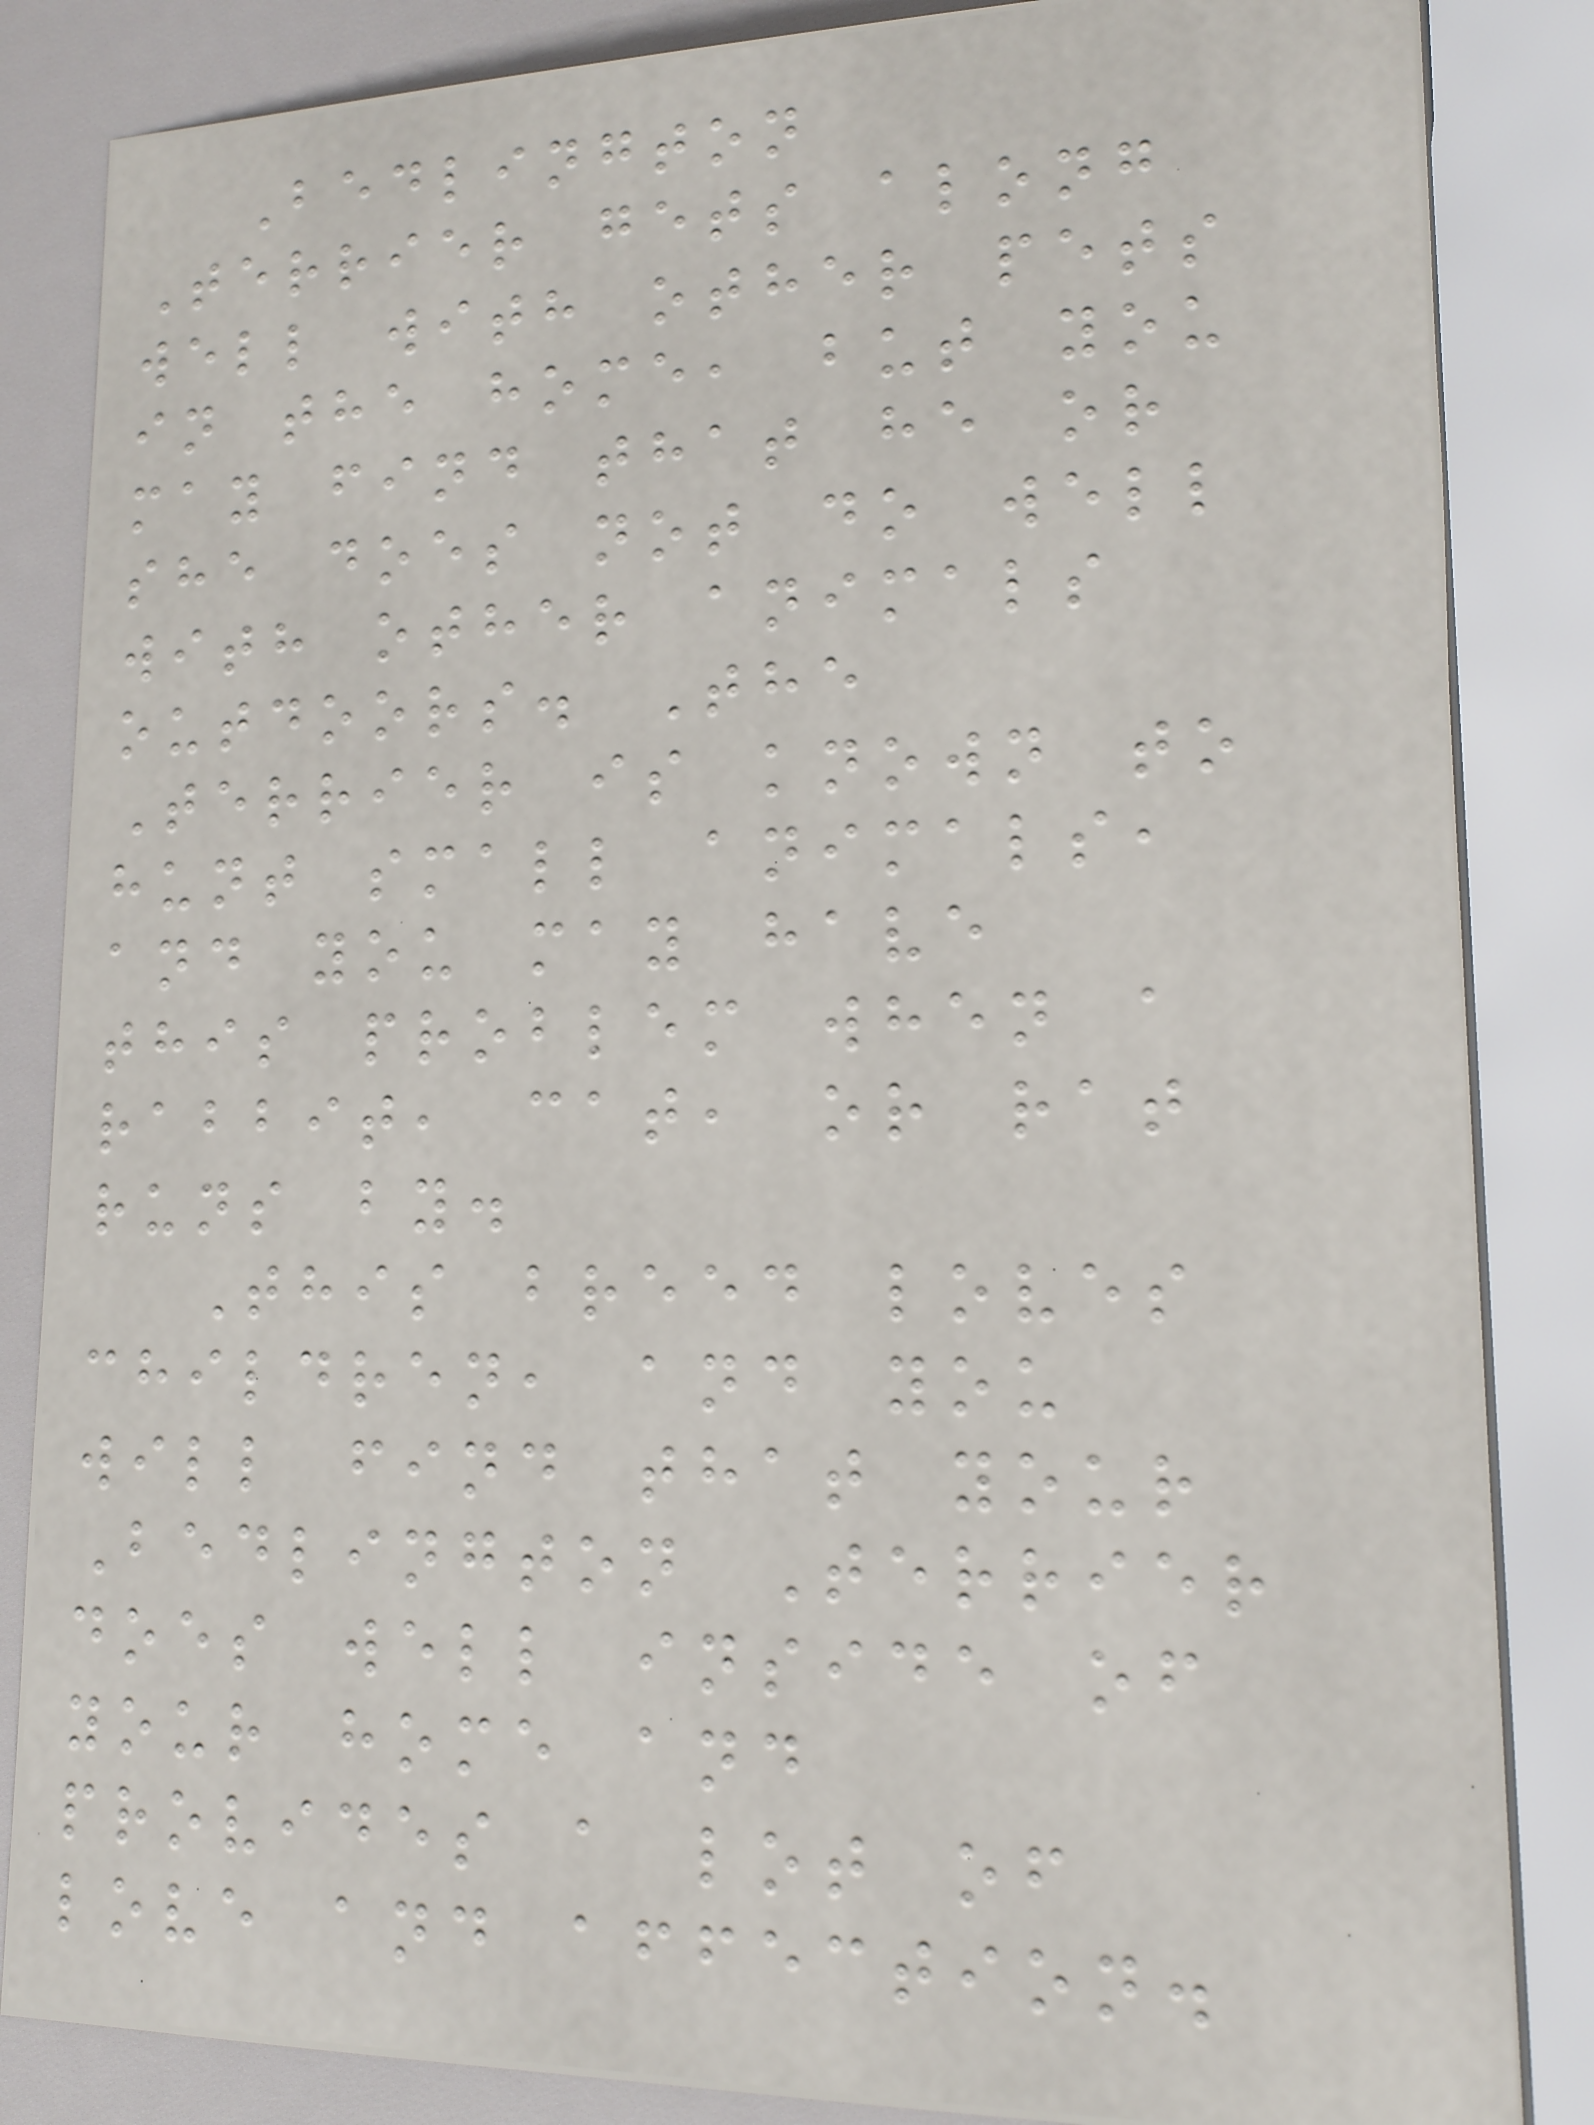Bedlington
Terrier gets along
well with other pets
in the home, but you
may find that he or
she does not do well
with other animals
outdoors. The
Terrier is known to
hunt small animals,
and you may have
this problem when a
rabbit, cat, or rat
runs by.
This breed loves
children, and you
will find that your
Bedlington Terrier
does well inside of
your home and
provides a lot of
love and affection.
